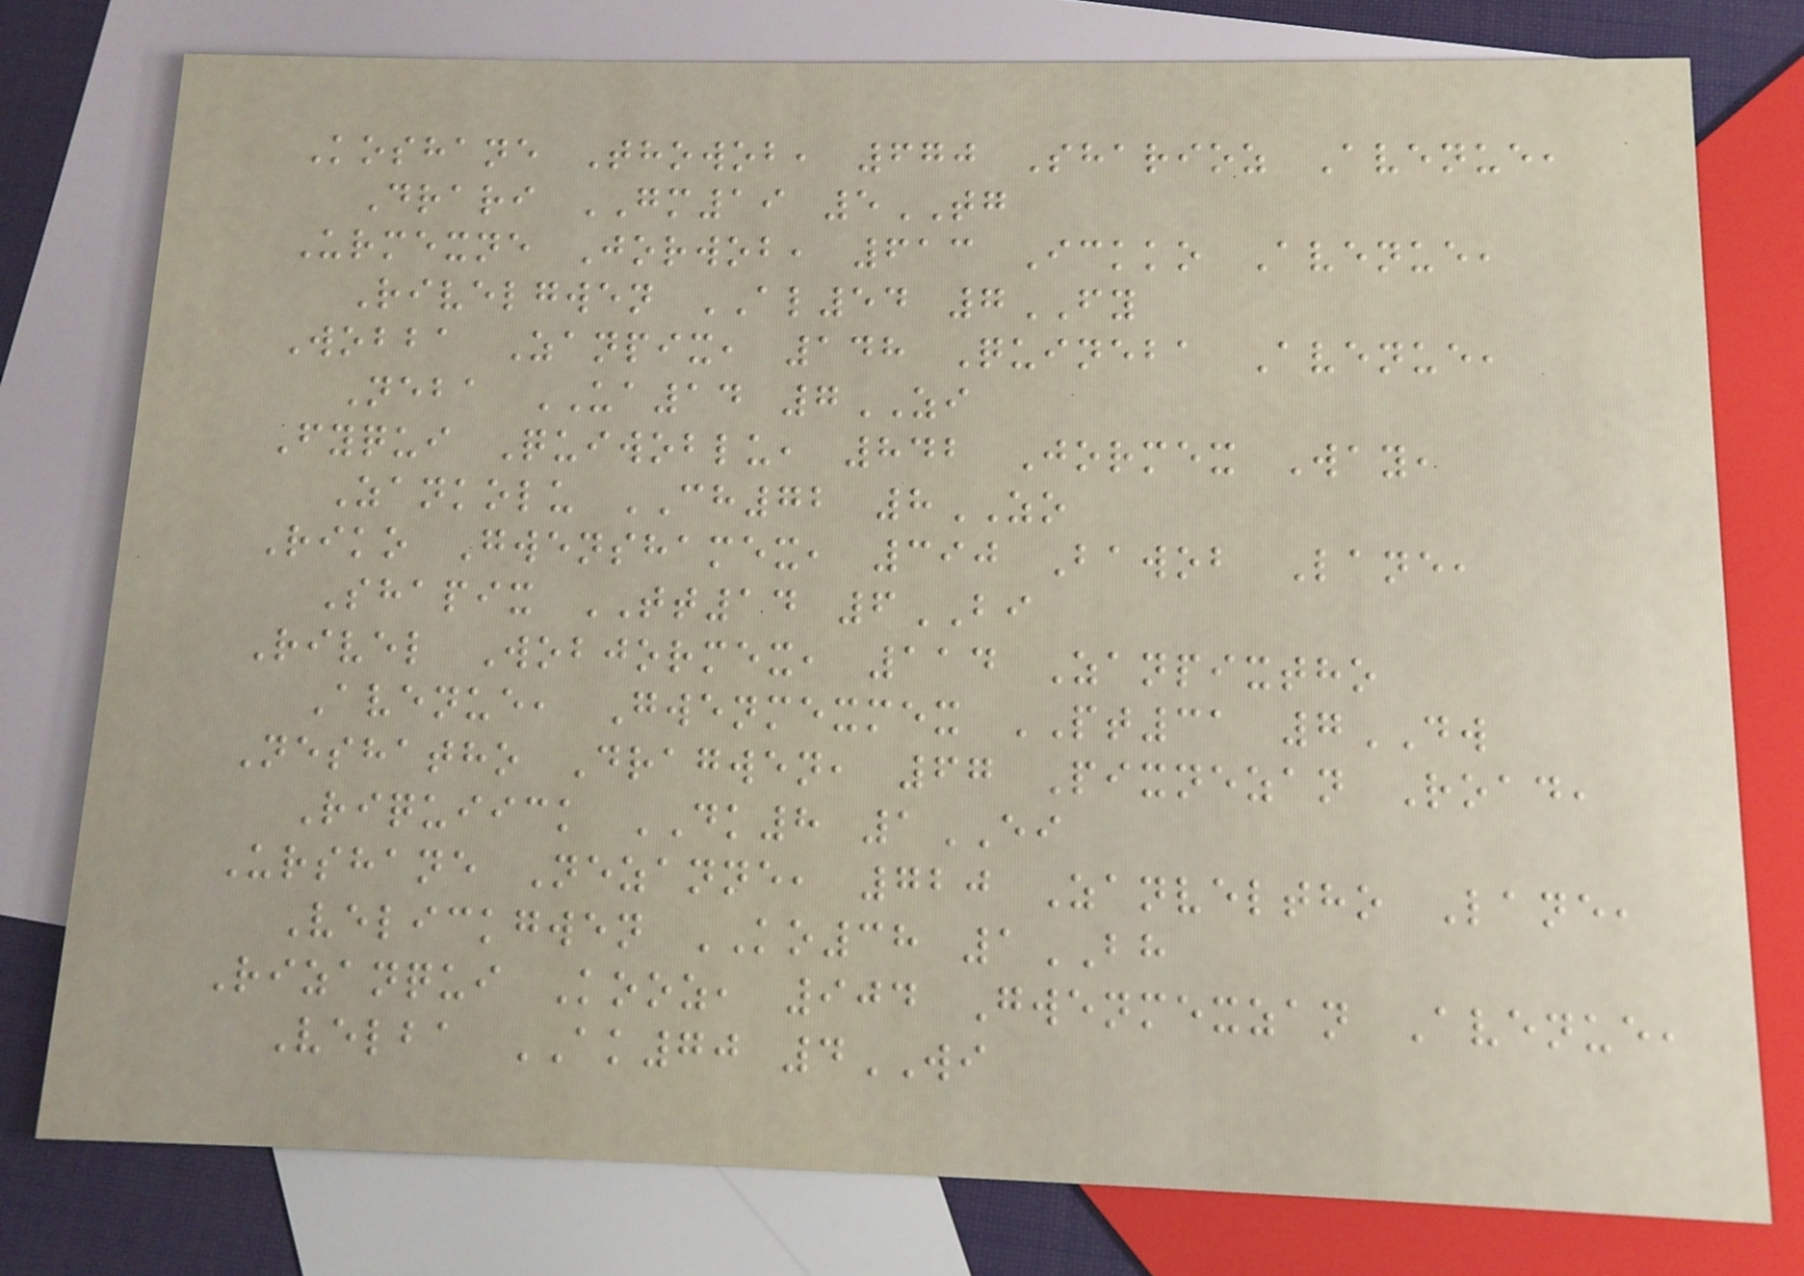Koshane Thowob, 670 Sharioz Avenue,
Drari GM19 5TG
Urmexne Jorwob, 613 Ickko Avenue,
Rivelgwen AL54 7FY
Wobba Zanpix, 148 Quineba Avenue,
Neba UA14 7ZI
Fyqui Quiwoblu, 842 Jormex Way,
Zankolu CH72 8ZO
Riko Gwenshamex, 390 Bawob Lane,
Shapix TT14 6BI
Rivel Wobjormex, 114 Zanpixtho
Avenue, Gwenmexmex PT31 7DW
Neshatho Dragwen, 67 Pixnezan Road,
Riquiick DK8 1EI
Urshane Nezanne, 720 Zanveltho Lane,
Velickgwen KO38 1BH
Rizanqui Kooz, 904 Gwenmexzan Avenue,
Velba AK70 4WI
